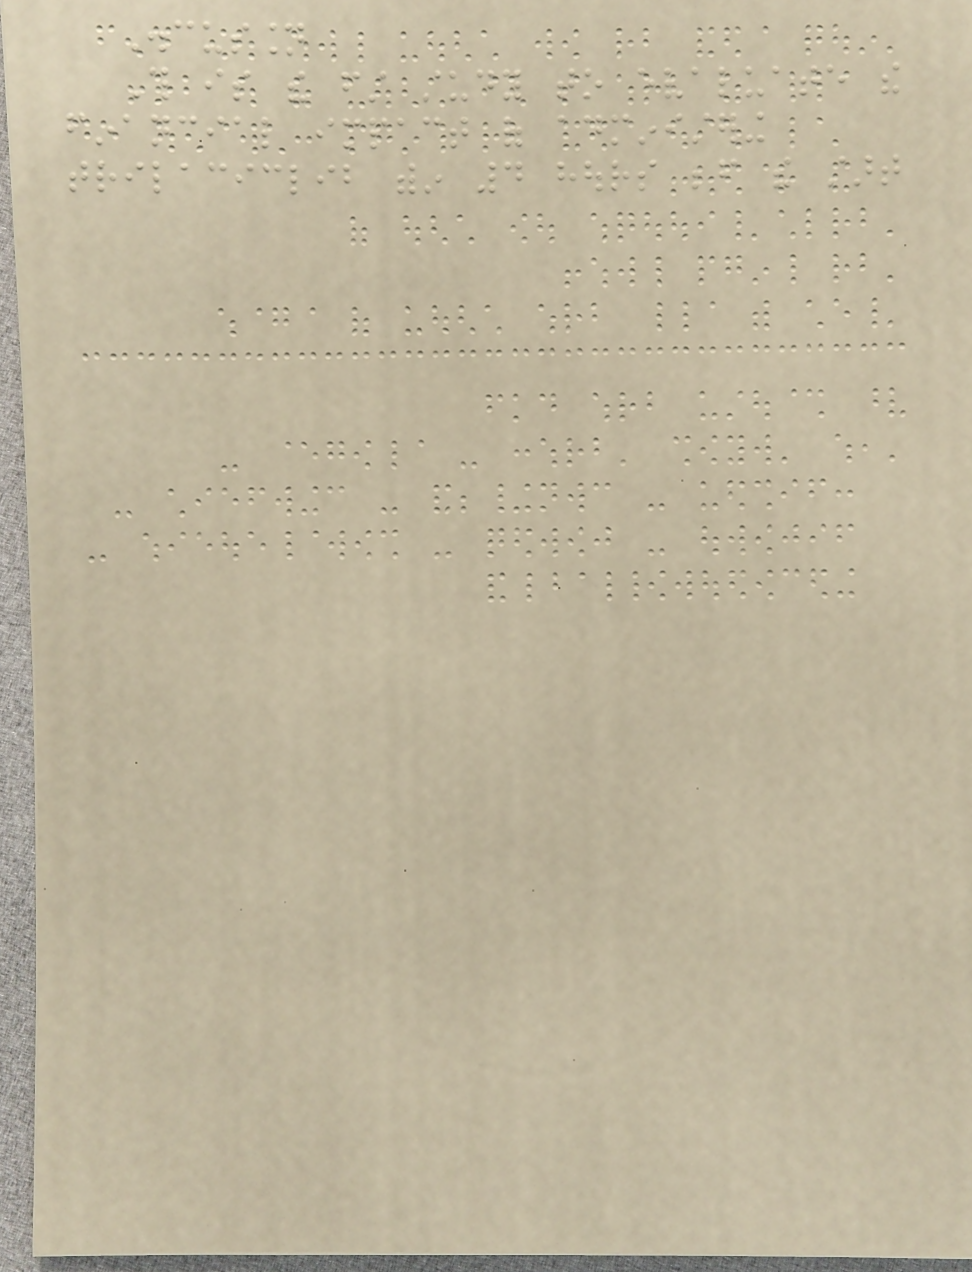Discussion
This is the first study to evaluate the
financial impact of administering
trilaciclib within 4 hours before the start
